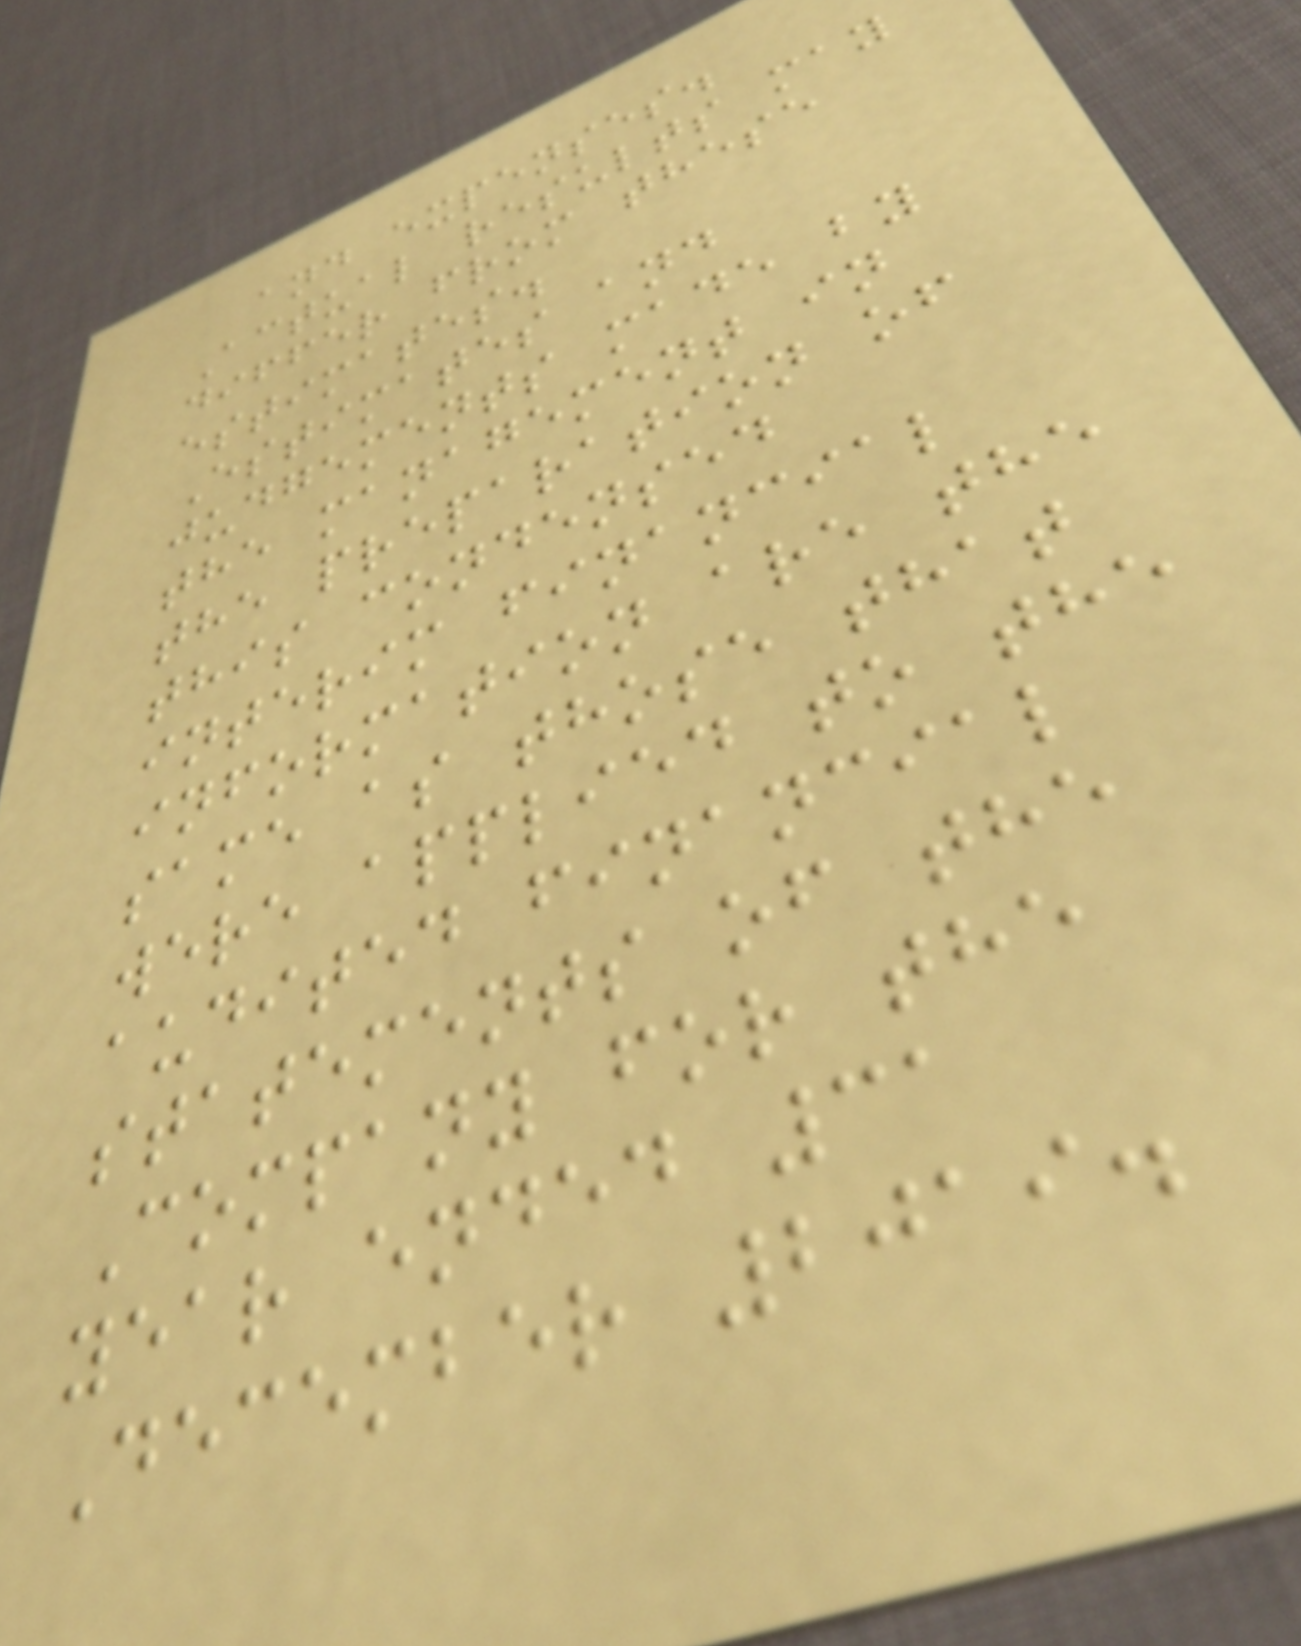and expenses.
Actual results may
differ from these
estimates.
Estimates and
judgements made by
the management in
the preparation of
this condensed
interim financial
information are the
same as those that
were applied to the
audited financial
statements of the
Company for the
year ended 31
December 2019.
